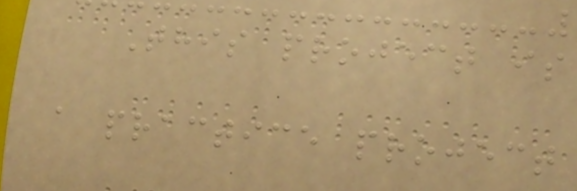This project is
a practice project
